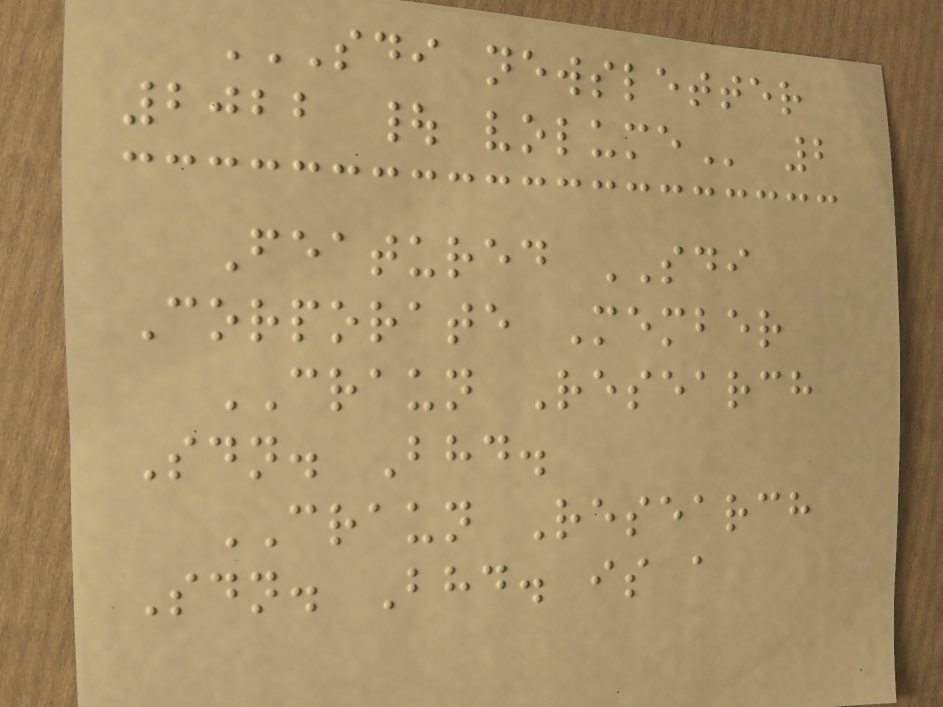SDI NEWSLETTER
2022 | VOLUME 2
Featured SDI
Corporate Member
CRAUN Research
Sdn. Bhd.
CRAUN Research
Sdn. Bhd. is a
